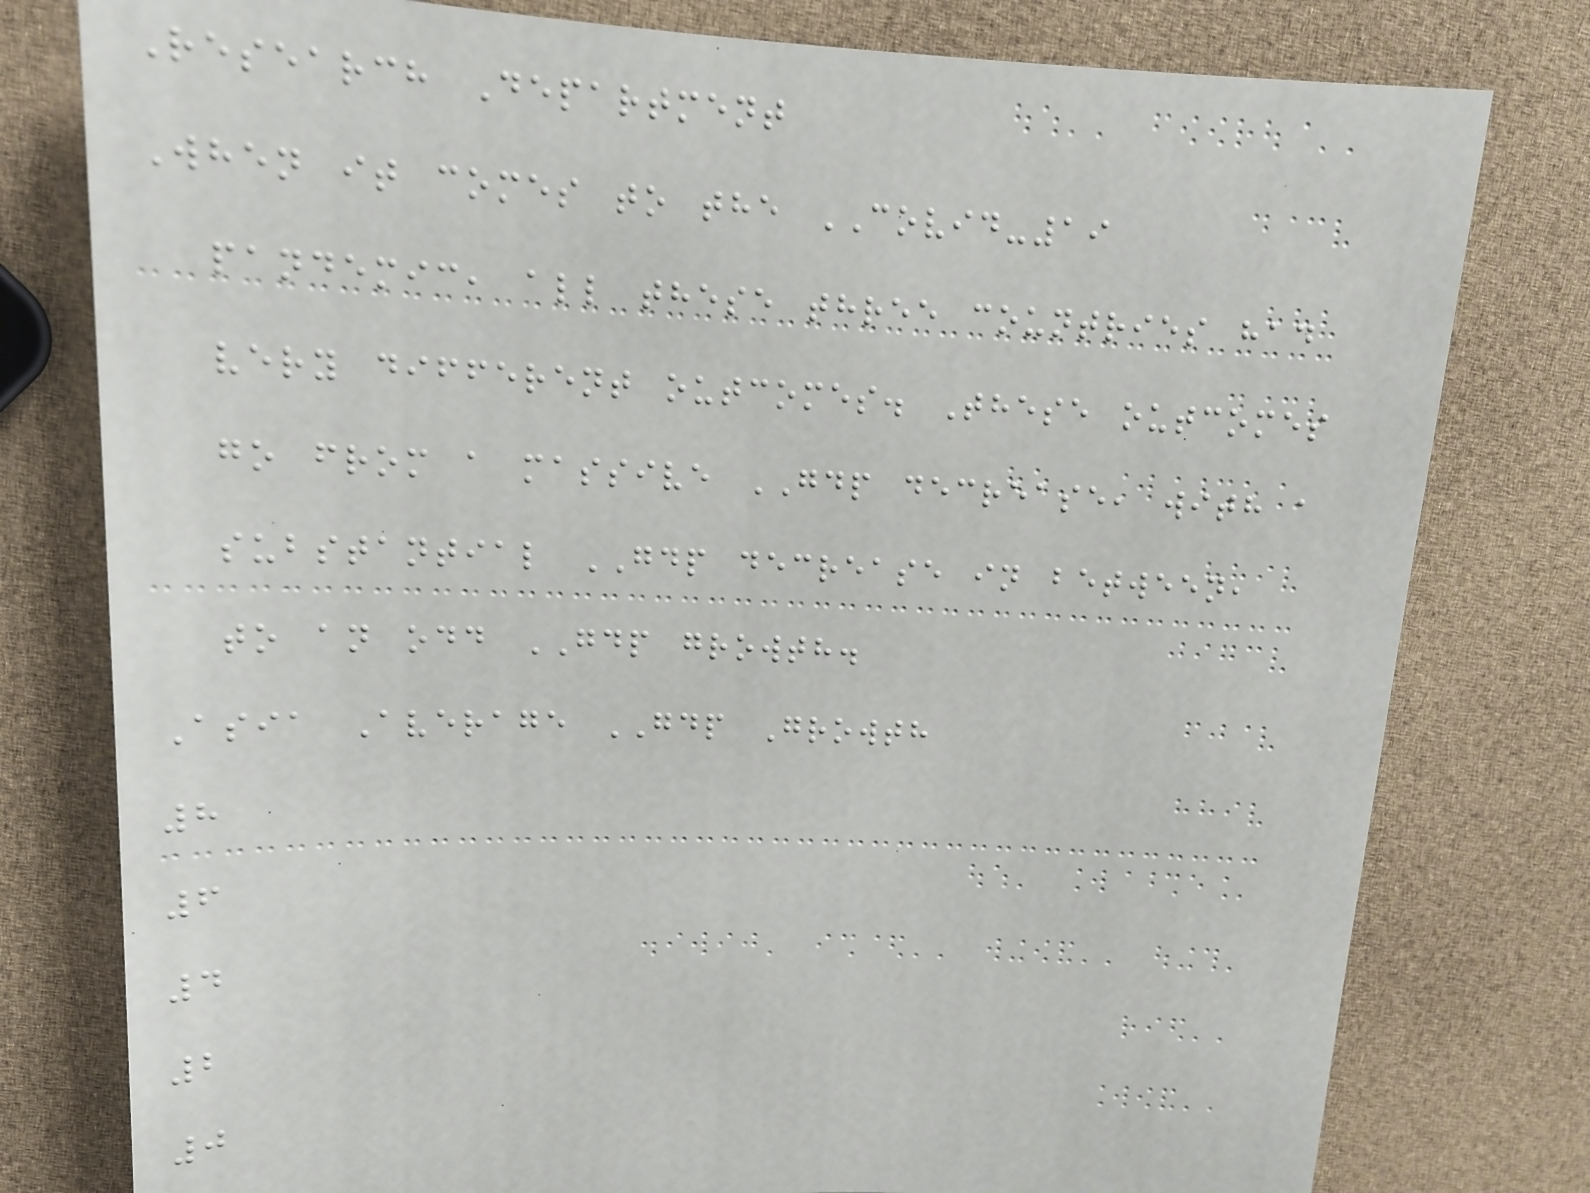Research Department
When it comes to the COVID-19
pandemic, all these three countries had
very different outcomes. These outcomes
go from a massive GDP decrease, with a
substantial GDP decrease in between,
to an odd GDP growth.
Asia Average GDP Growth
8
6
4
2
0
